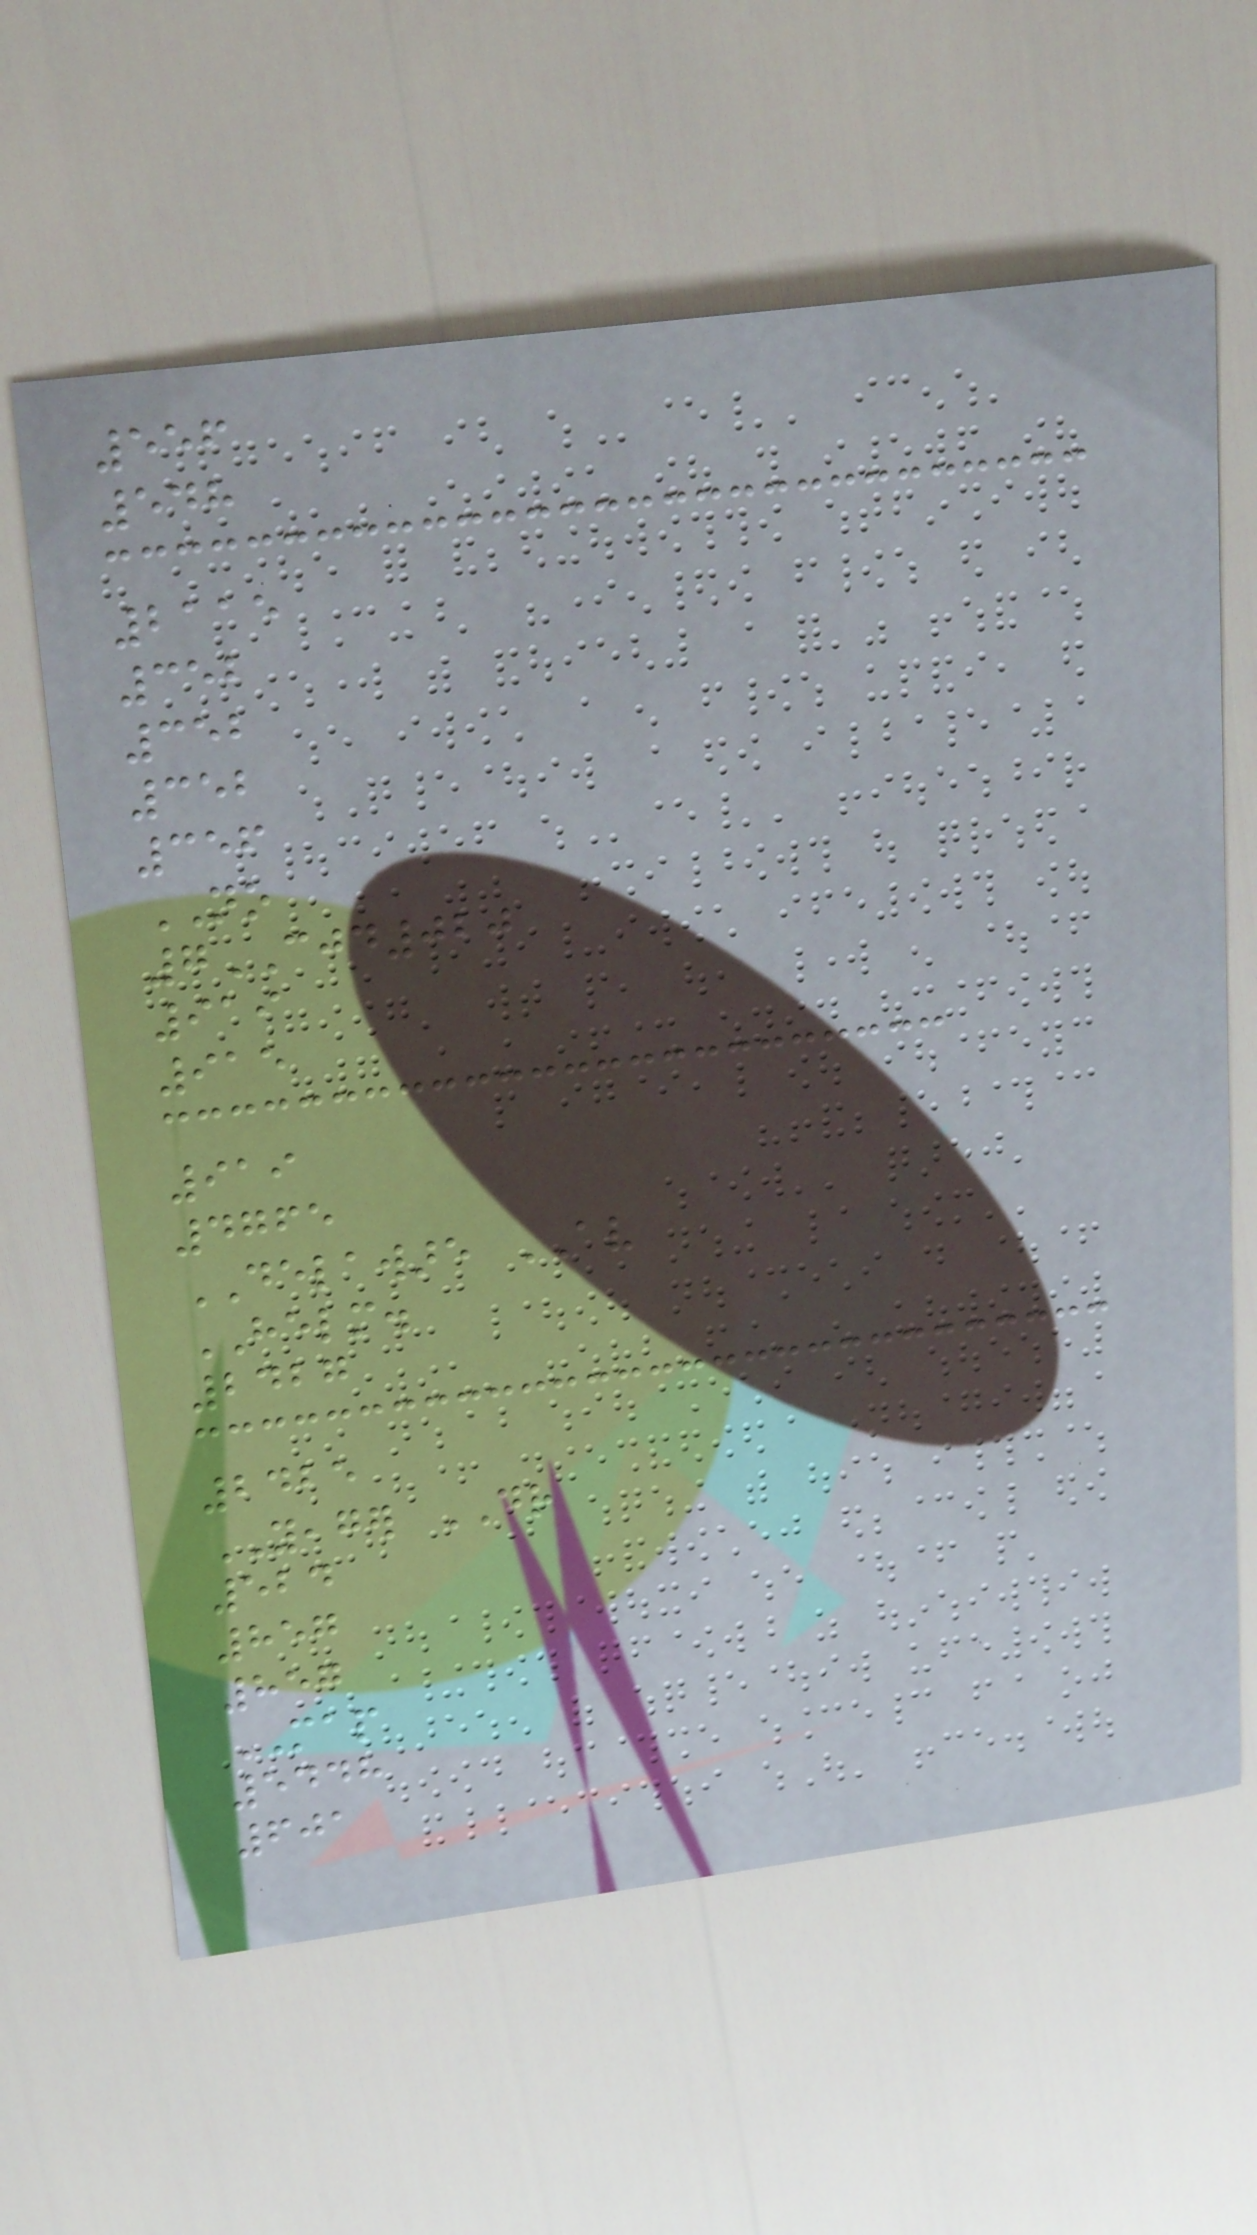556
548
2115
352
352
352
356
NO
7CJD020
919
915
919
4765
DELAWARE AV
HELM.
2427
2425
YEAGER DR
524
857
857
MAP
5448
601
